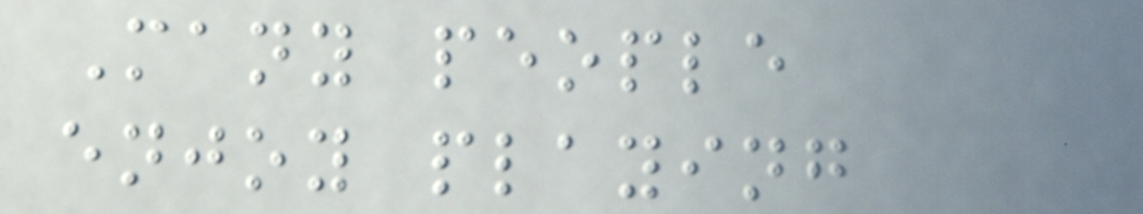Many people
enjoy playing
